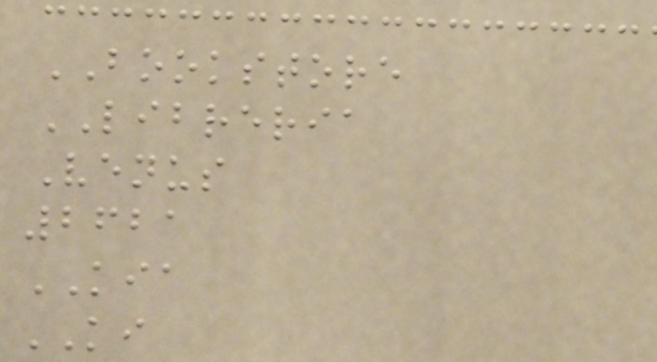BOOKSTORE
LIBRERIA
Venus
2621
KIA
KI
